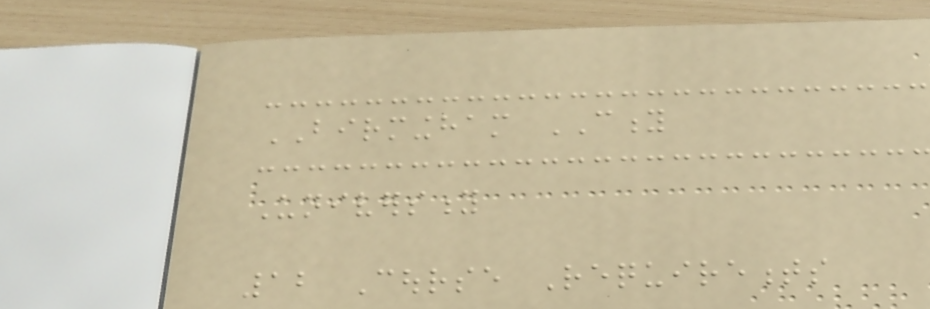BIRMINGHAM CITY
University
12 Course Requirements
